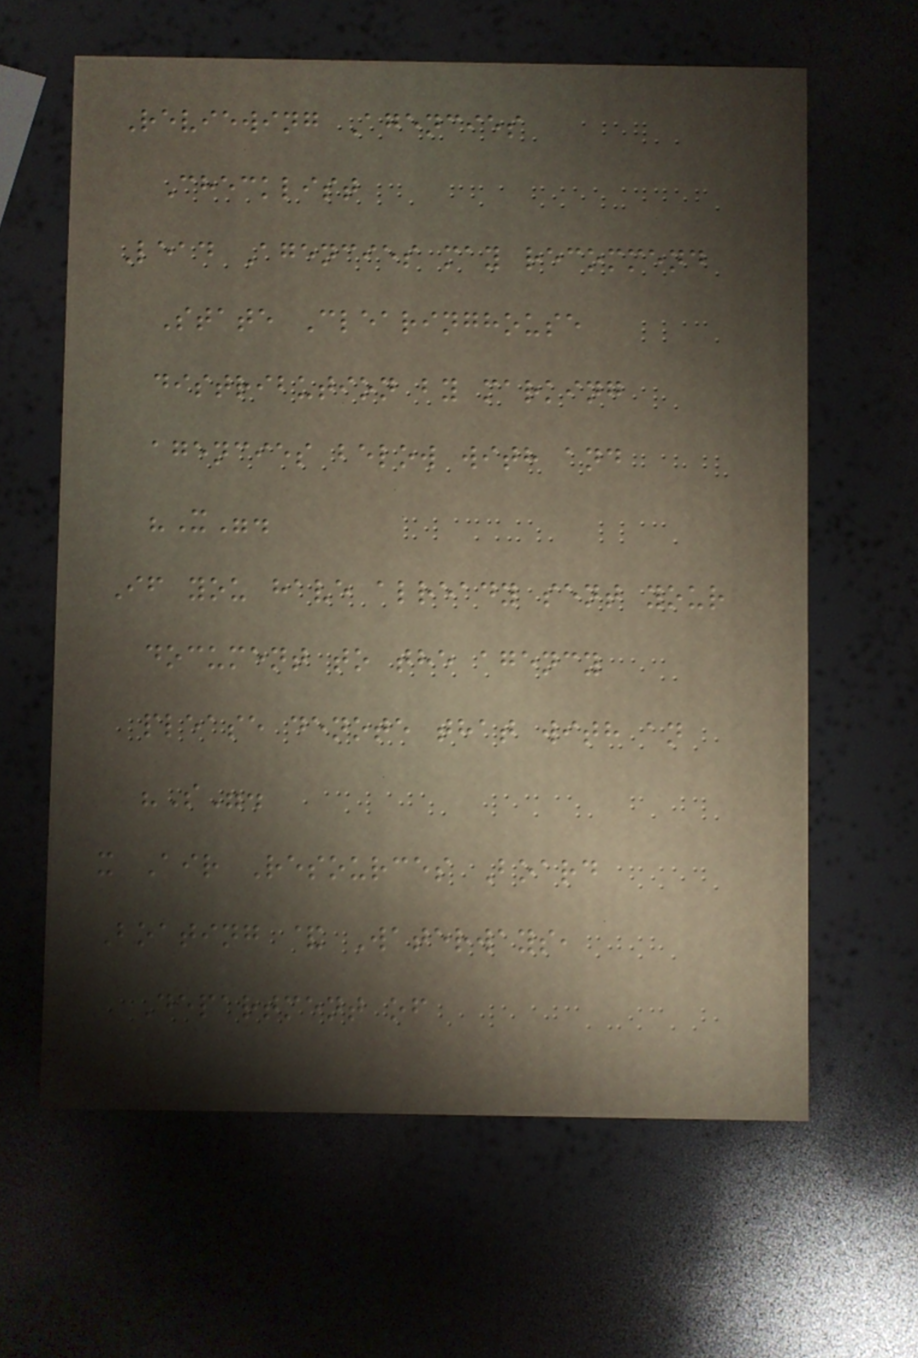Reviewing Agencies
Checklist
Lead Agencies may recommend
State Clearinghouse
distribution by marking
agencies below with and
"X".
If you have already sent your
document to the agency
please denote that with an
"S".
x Air Resources Board
Boating & Waterways,
Department of
